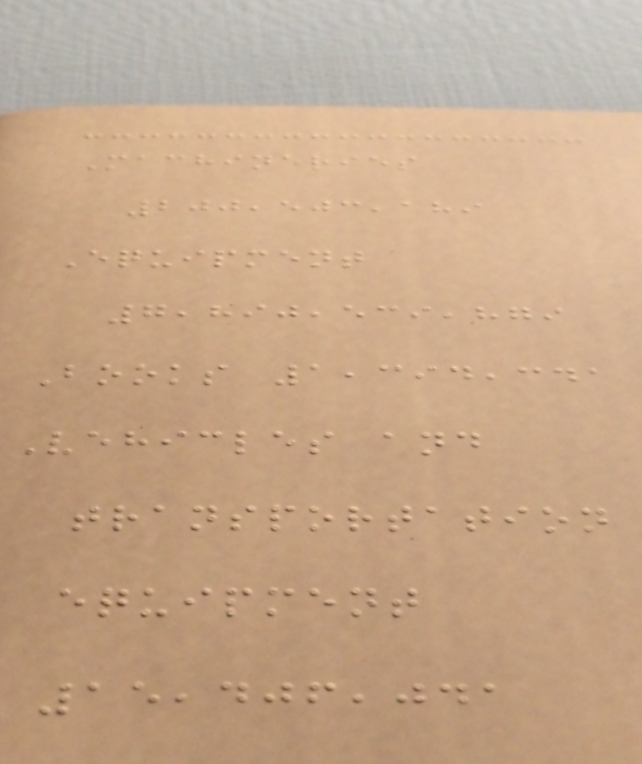Machineries
200,503,189
Equipment
7,890,539,879
Books 1,394,341
Vehicles and
transportation
equipment
15,406,041
